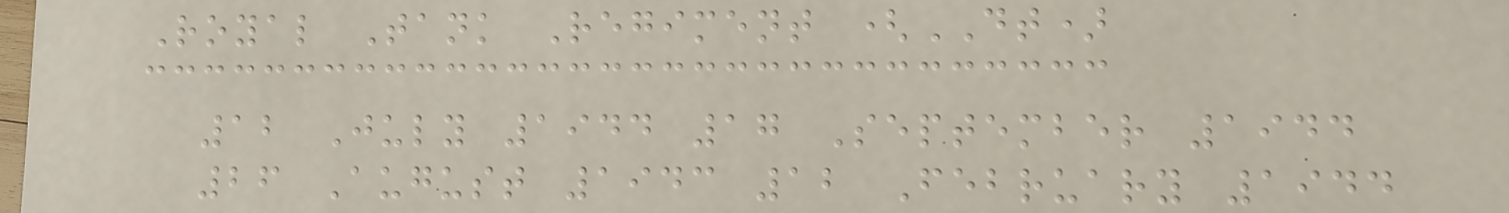Royal Tank Regiment (DT)
12 July 1944 17 September 1944
26 August 1943 12 February 1944
